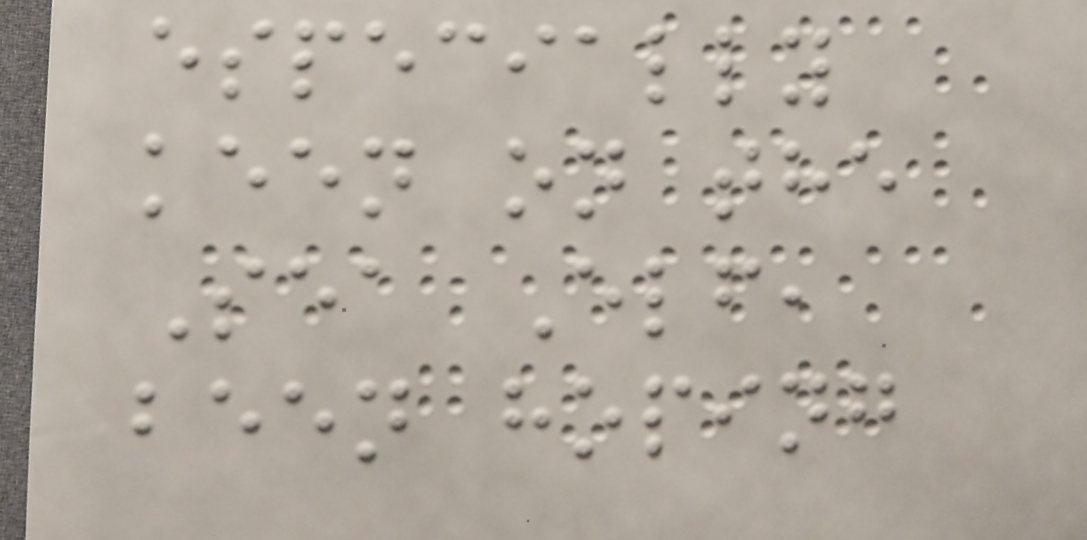especially
keen on the
Sea Elf,
been hoping
